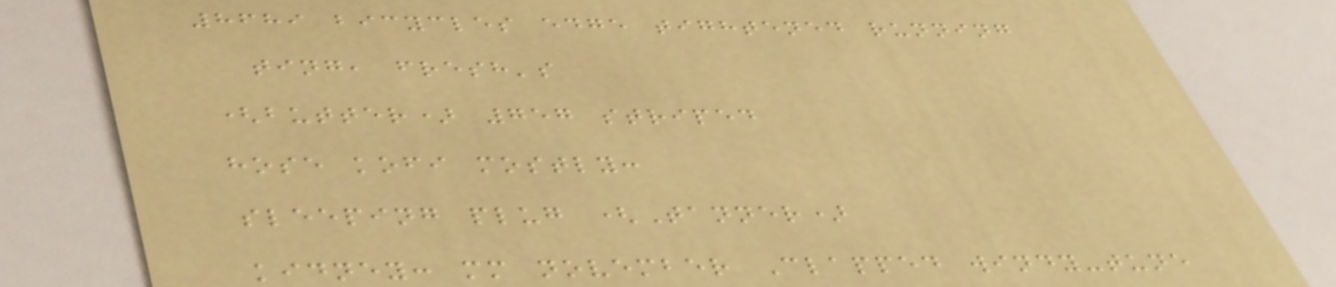8689 bicycles edge tightened running
ting, fresh's
(butter) 757 striped
hose kofi mostly:
sleeping plug (Tanner)
kidney: mm november Clapped windy-tune
